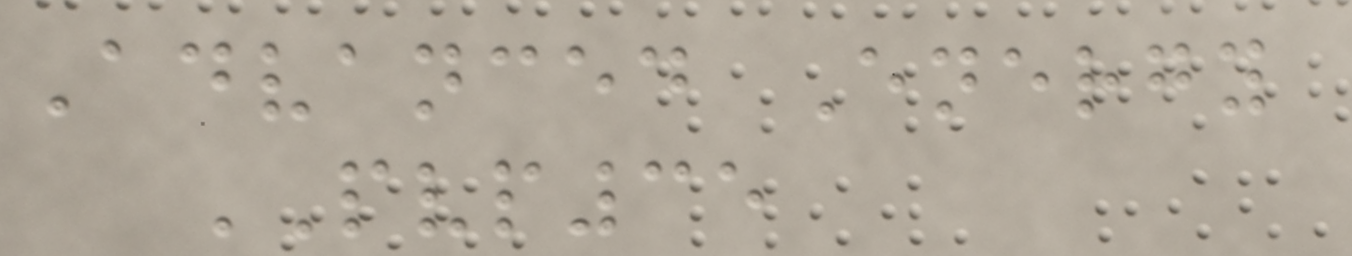Advanced Energy
PVP35
